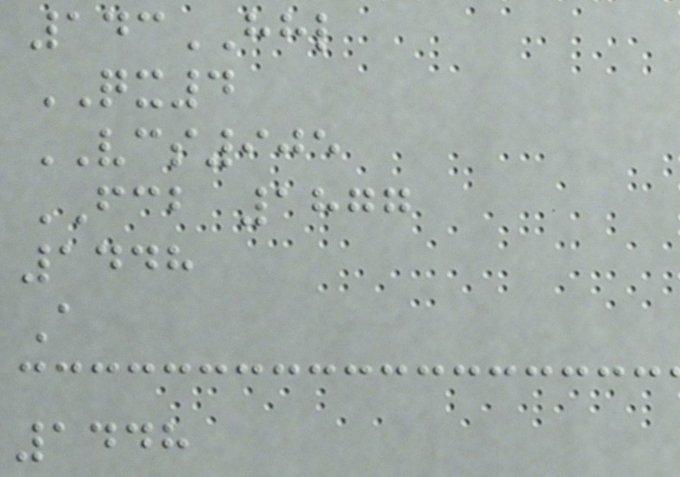143HHL
QX4
VCS905
FCB 1877
1448
A
1448
